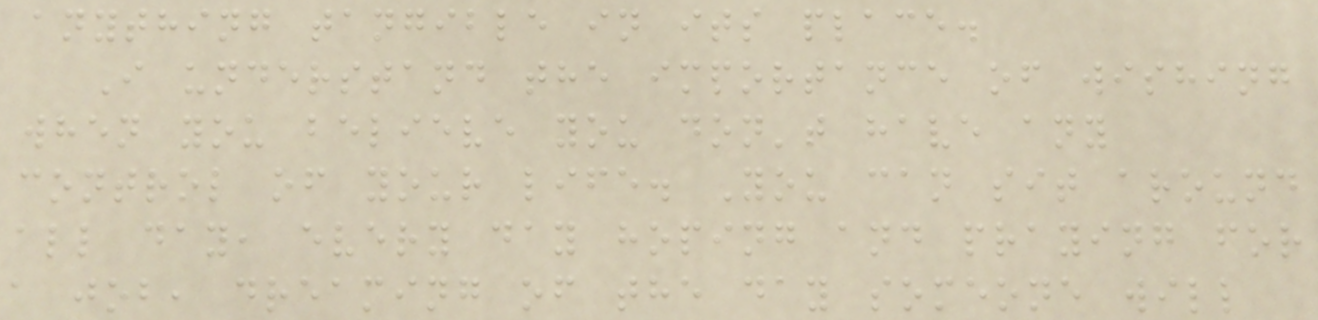anything tangible in its place.
I understand the importance of wishing
when you believe you don't have any
control of your life. You can sit around
all day, every day hoping and praying for
a job, dreaming of the day someone will
